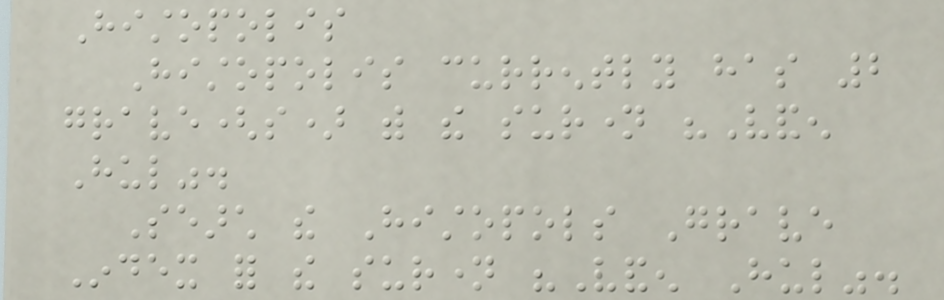Histopolis
Histopolis currently has 2
grave(s) with the surname "Vanden
Hul".
Search the Histopols Grave
Index for the surname "Vanden Hul".
